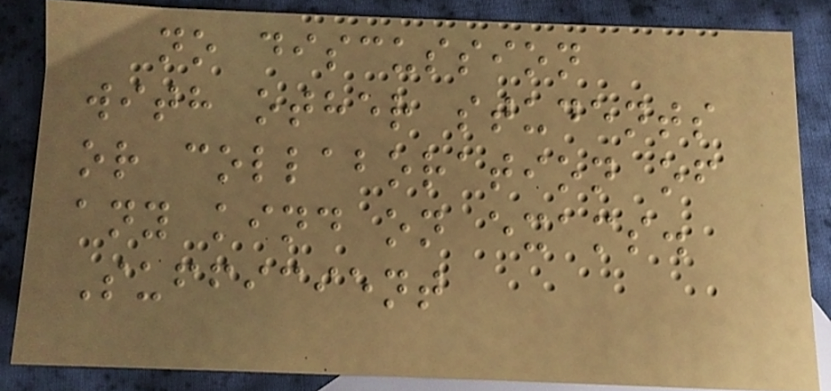no discussion
with other students
or collaboration of
any kind on exams.
Sufficient
